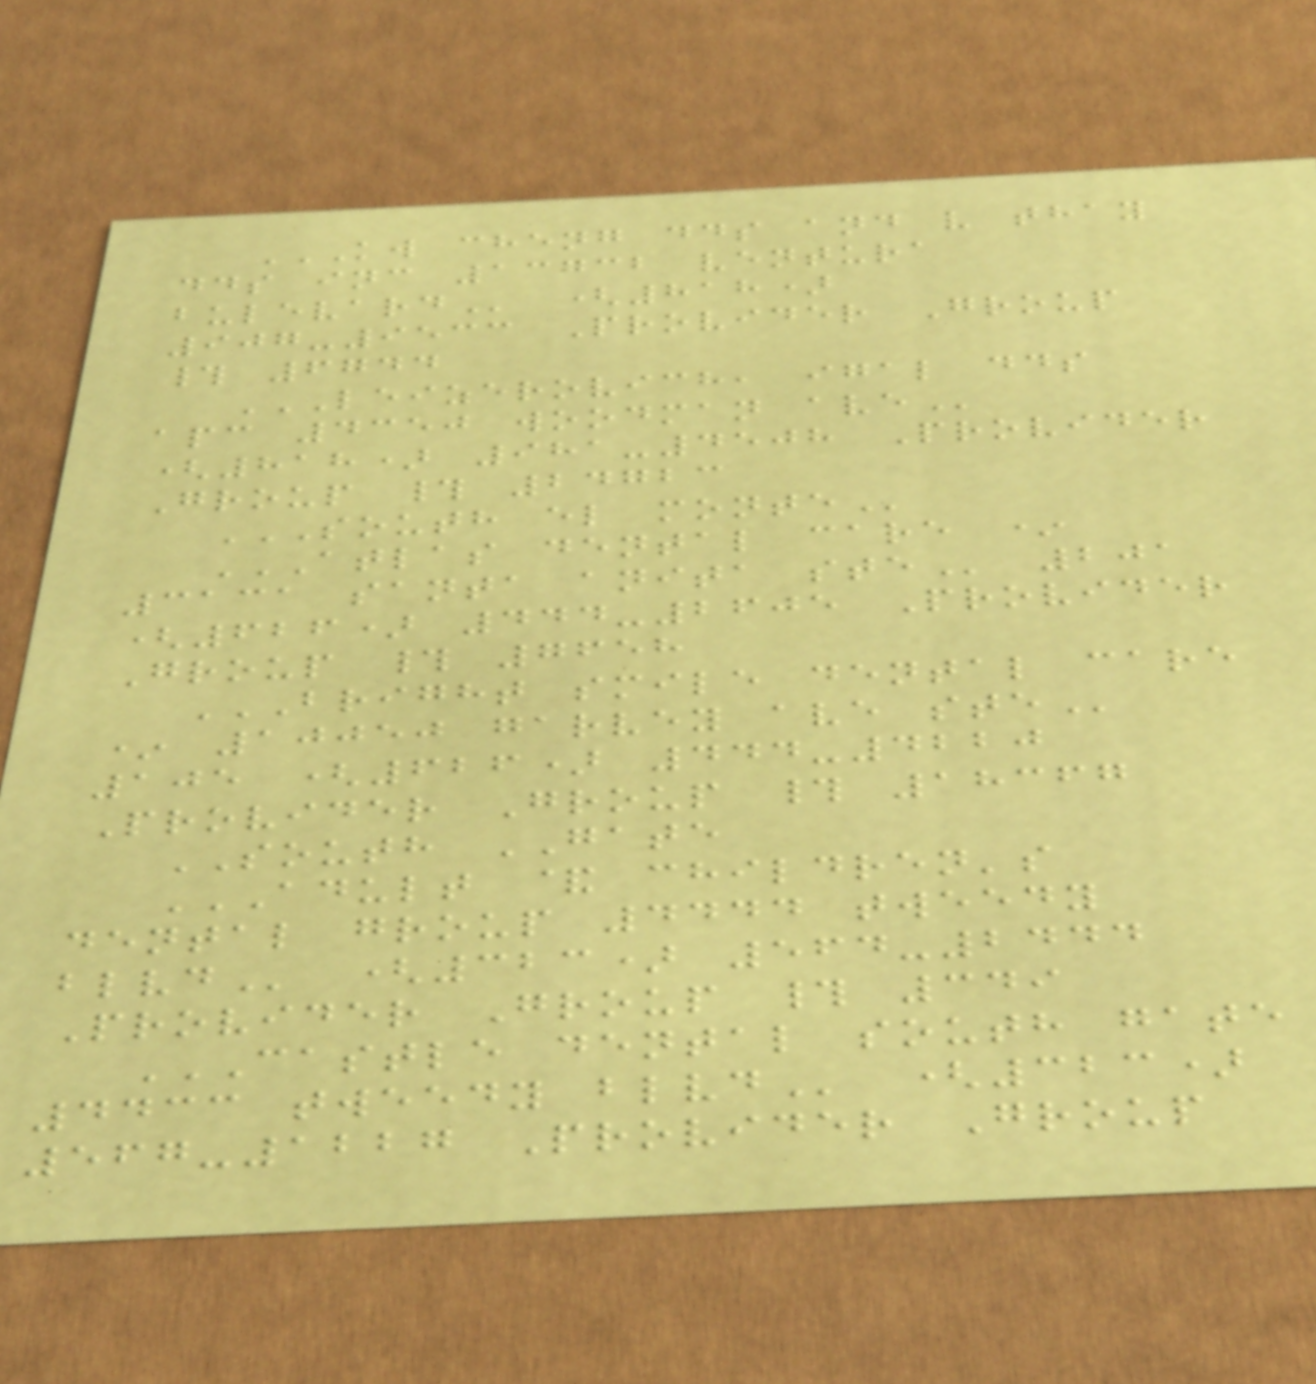KW CHENG DDS AND V THAY
DDS INC 13732 VENTURA
BULEVARD (818)
907-9533 Provider Group
# 6744
LEIZEROVICH, IGAL DDS
APC 4350 WOODMAN AVE
(818) 981-4508 Provider
Group # 24723
SOUTH EL MONTE
ATLAS DENTAL CARE *
3131 SANTA ANITA STE 201
(626) 444-2605 Provider
Group # 7658
BRIGHT SMILE DENTAL CARE
* 10050 GARVEY AVE STE
105 (626) 444-4220
Provider Group # 18367
SOUTH GATE
ADULT & CHILDREN'S
DENTAL GROUP 4444 TWEEDY
BLVD (323) 564-2444
Provider Group # 349
CASTLE DENTAL SOUTH GATE
4433 TWEEDY BLVD (323)
567-1227 Provider Group
